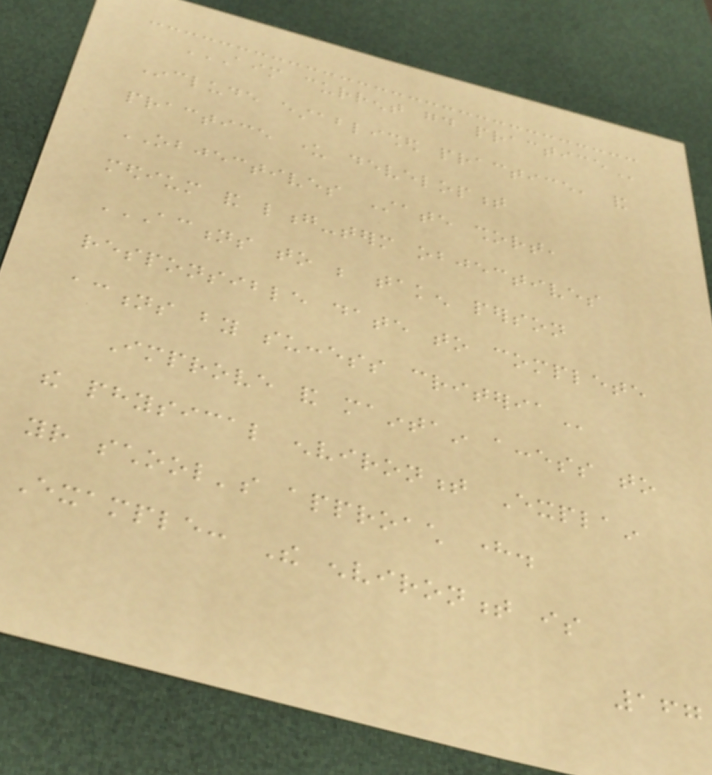AIM CURRENT GOOD PRACTICE
Include established practice, and
practice under development
OBJECTIVES State short,
medium and long-term objectives
ACTIONS TO BE TAKEN PERSON
RESPONSIBLE DATE TO COMPLETE
ACTIONS BY SUCCESS CRITERIA
Improve and maintain access to
the physical environment Explain
your school's approach here.
Example: The environment is
167
